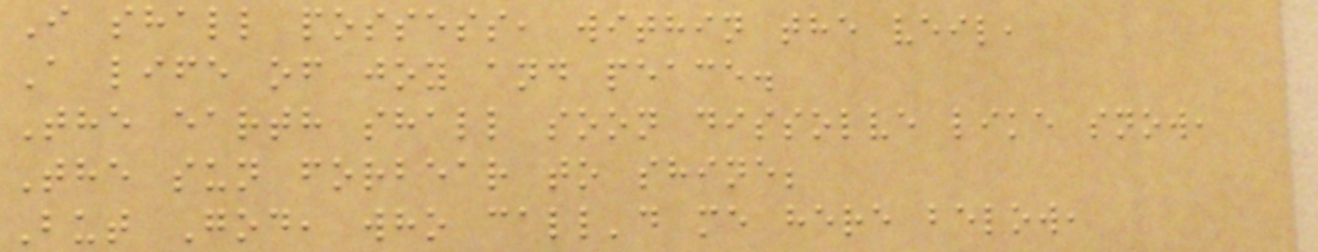I shall possess, within the veil,
A life of joy and peace.
The earth shall soon dissolve like snow,
The sun forbear to shine;
But God, who call'd me here below,
